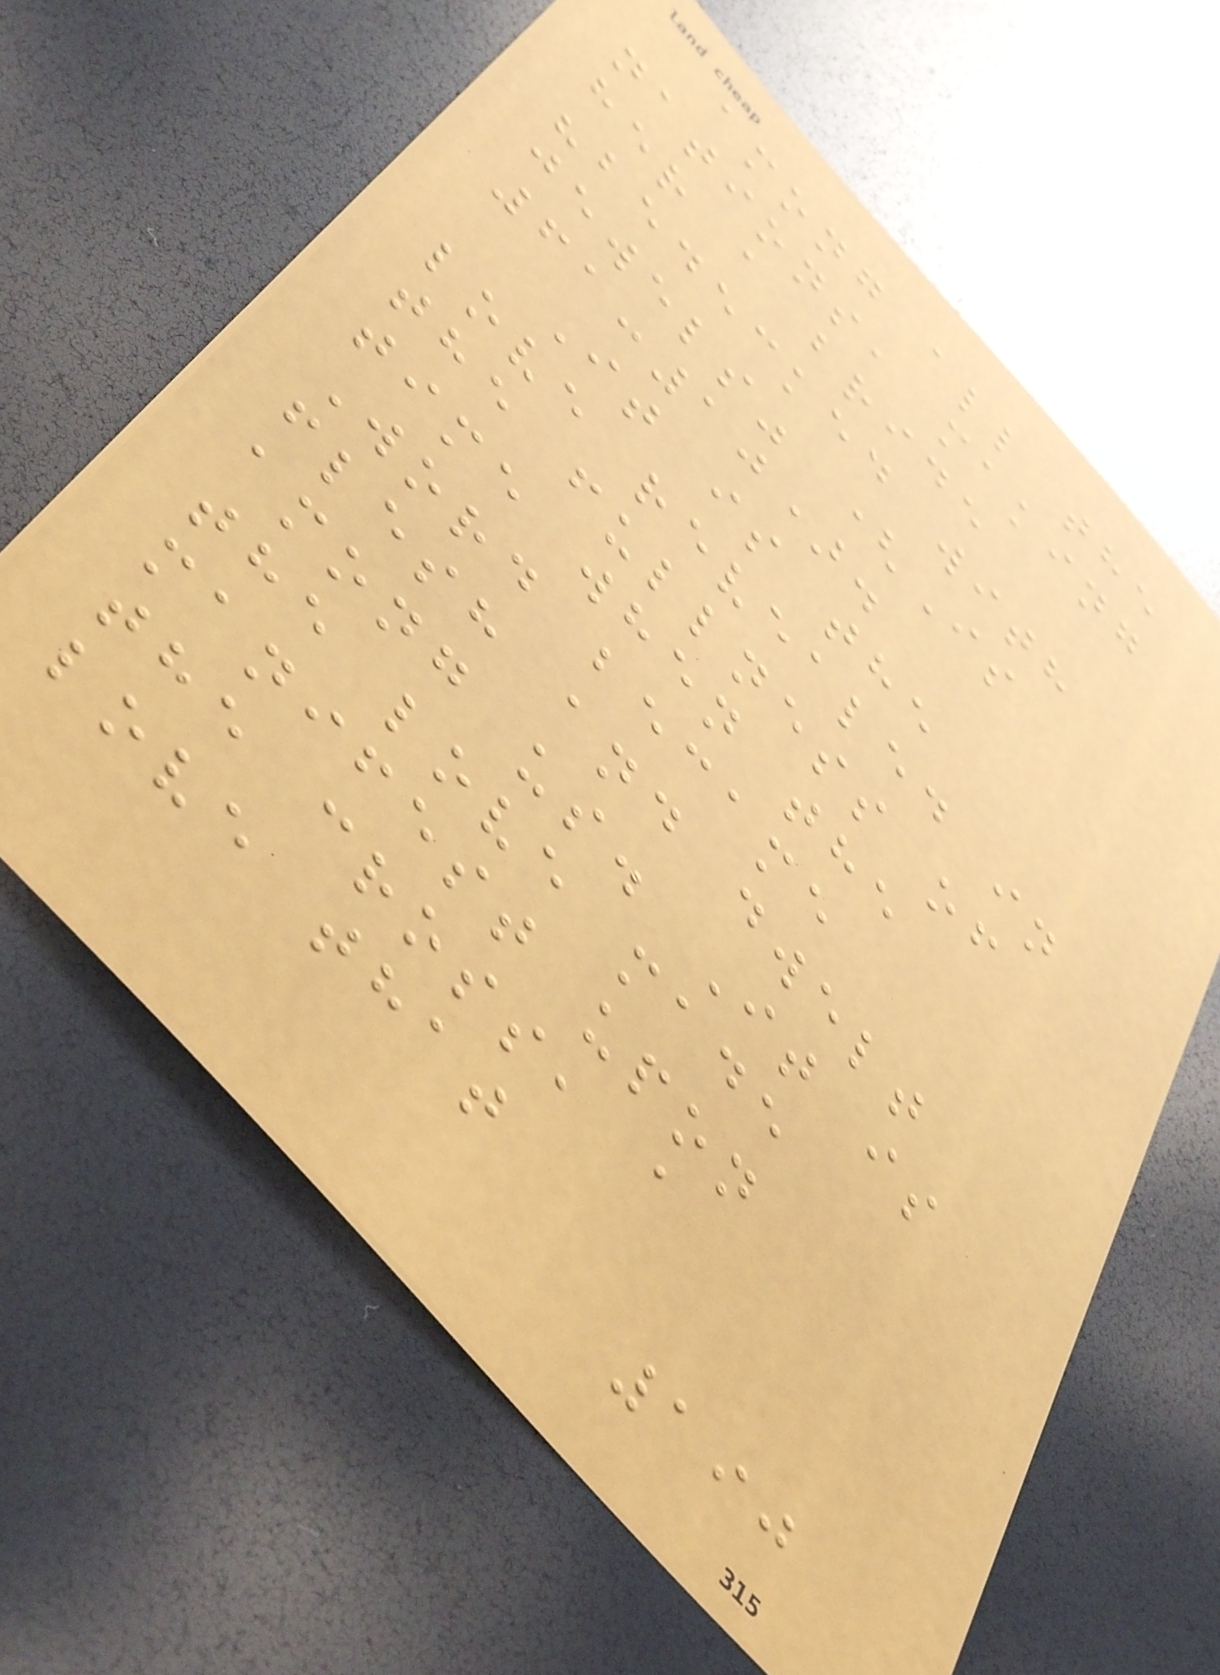among all the
nations, making
her a bride
"bedecked with
jewels" (Is
61:10).
It is the
love revealed in
the fullness of
time when the
Word became
flesh and dwelt
among us. It is
the love made
manifest upon
the cross, a
love that
190
